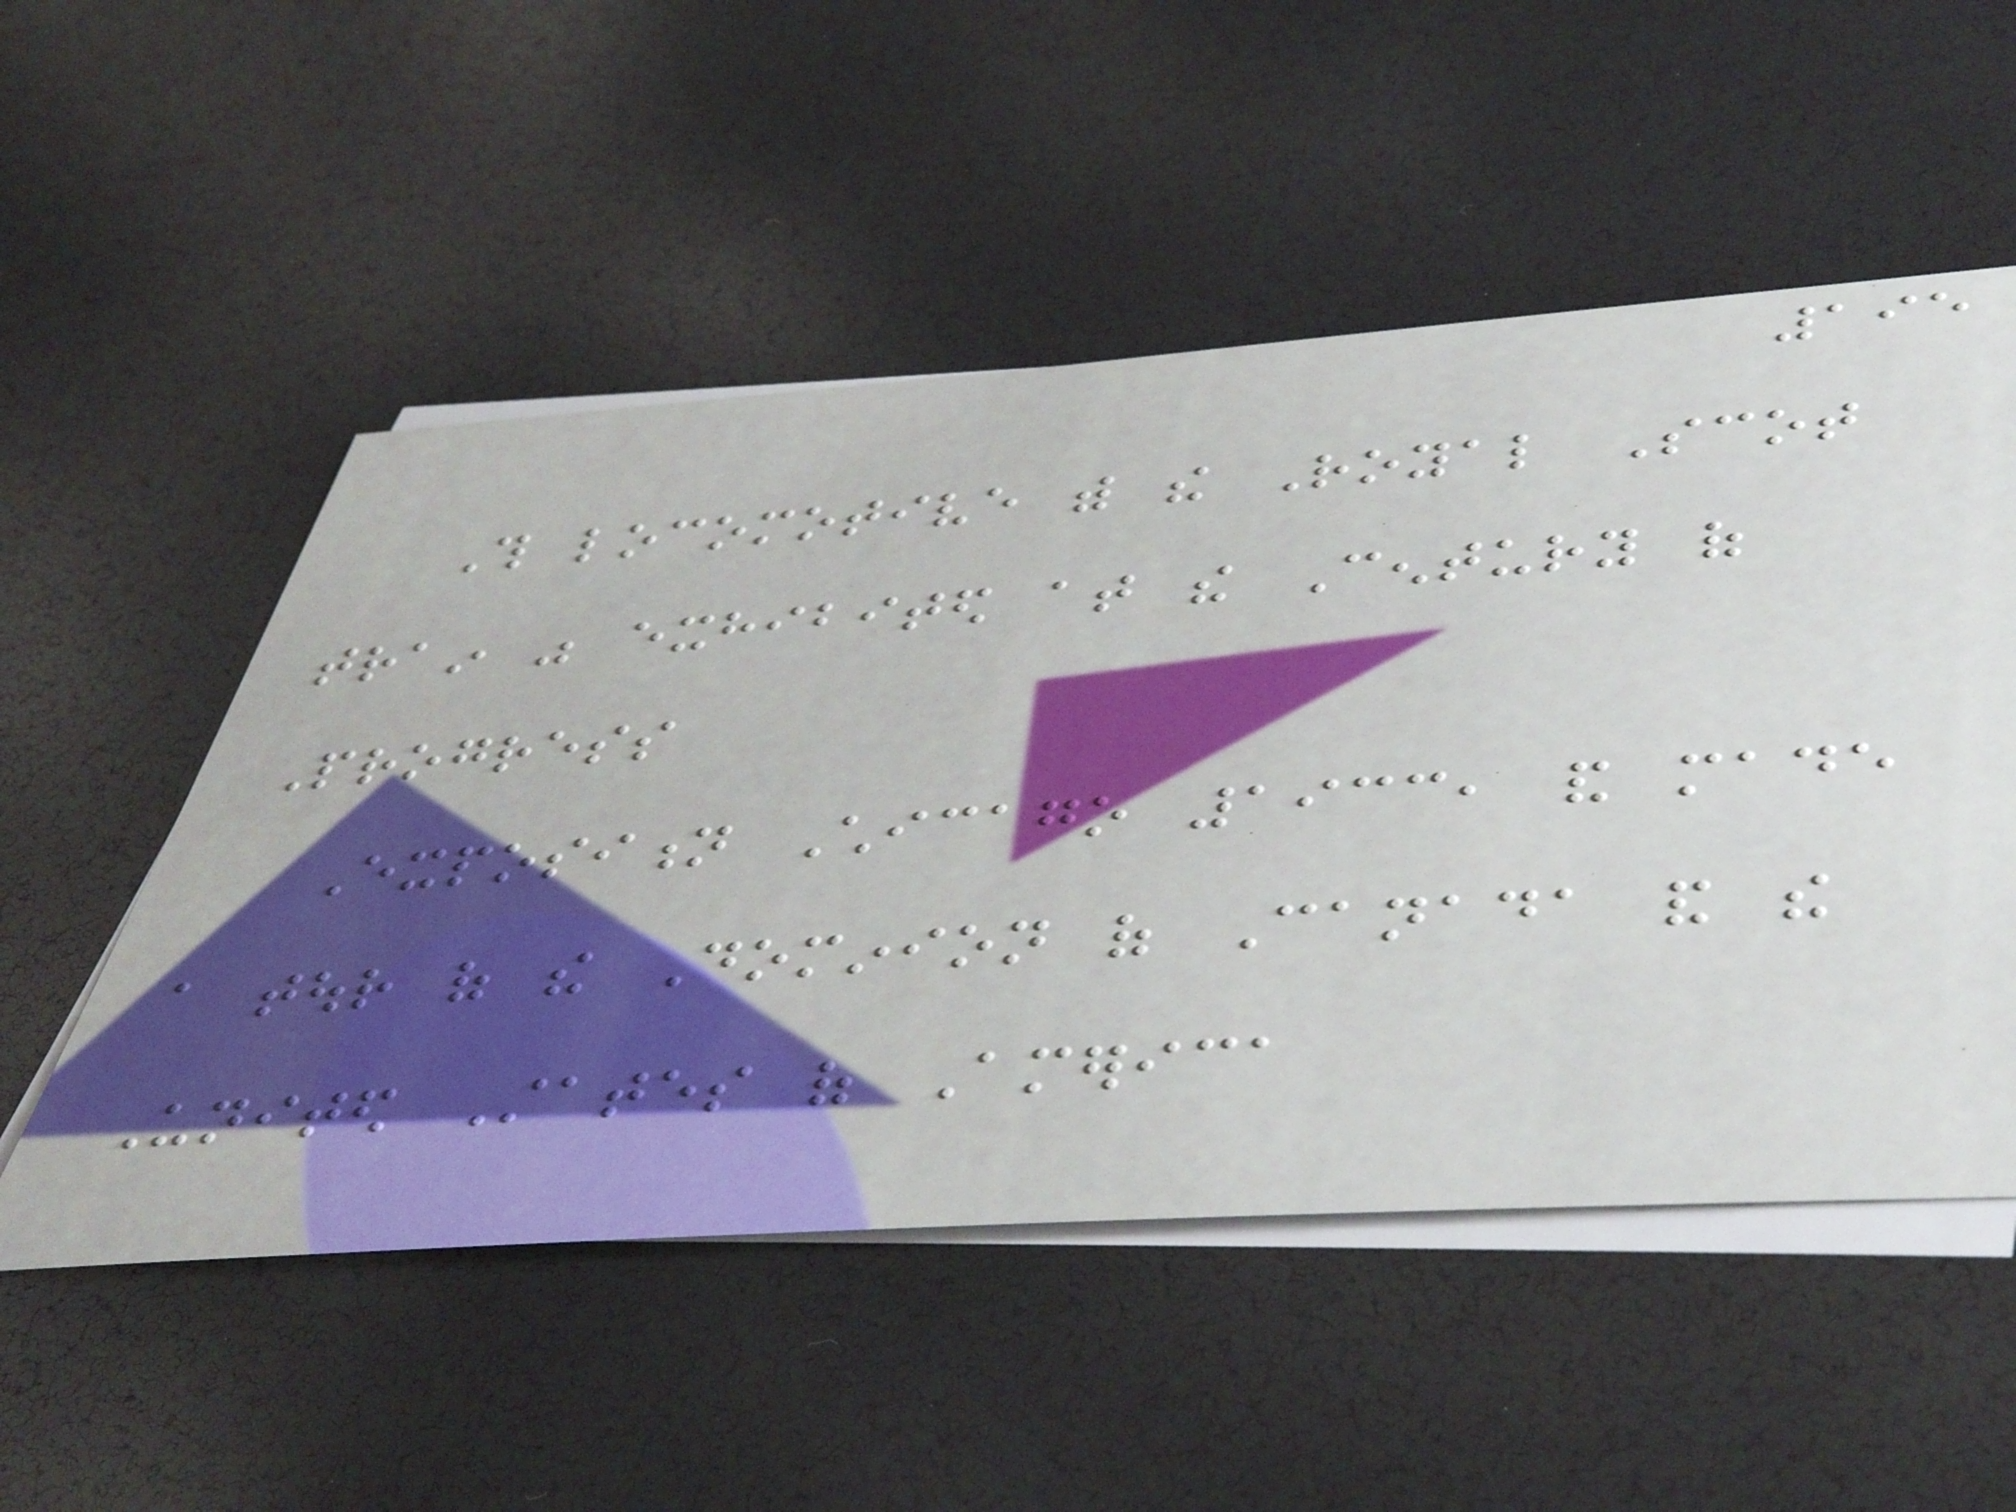195
This locomotive with the Royal Scot
train was exhibited at the Century of
Progress
Exposition Chicago 1933, and made
a tour of the Dominion of Canada and the
United States of America
